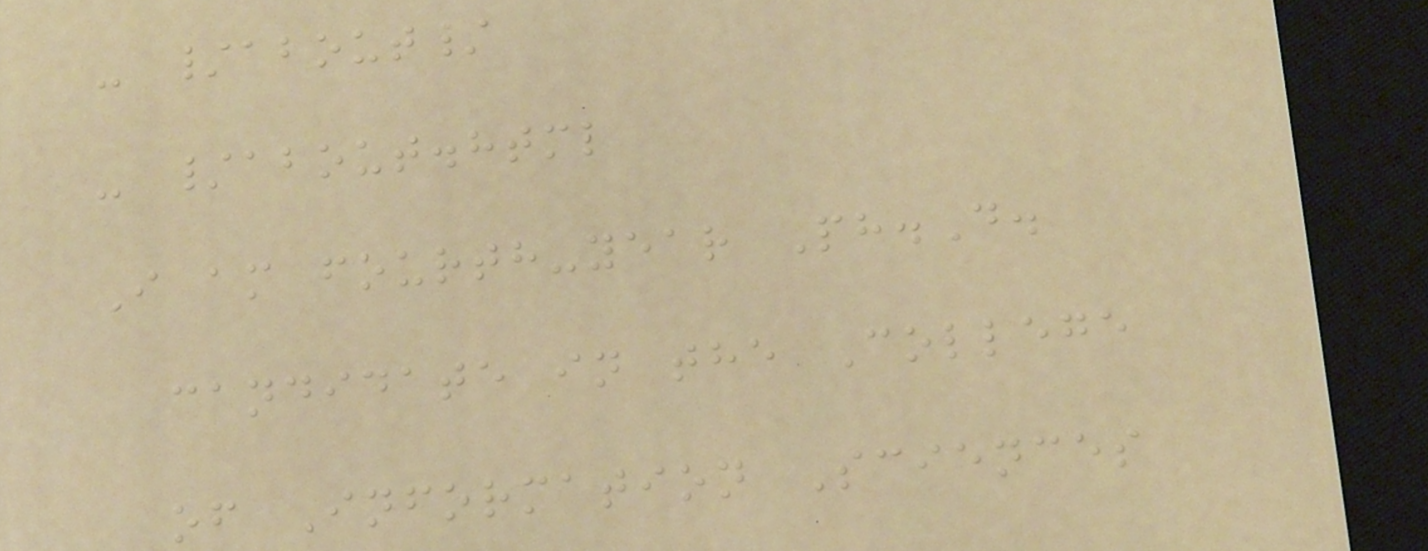- /about/
- /about.html
I am fourth-year Ph.D.
candidate in the College
of Information Sciences
